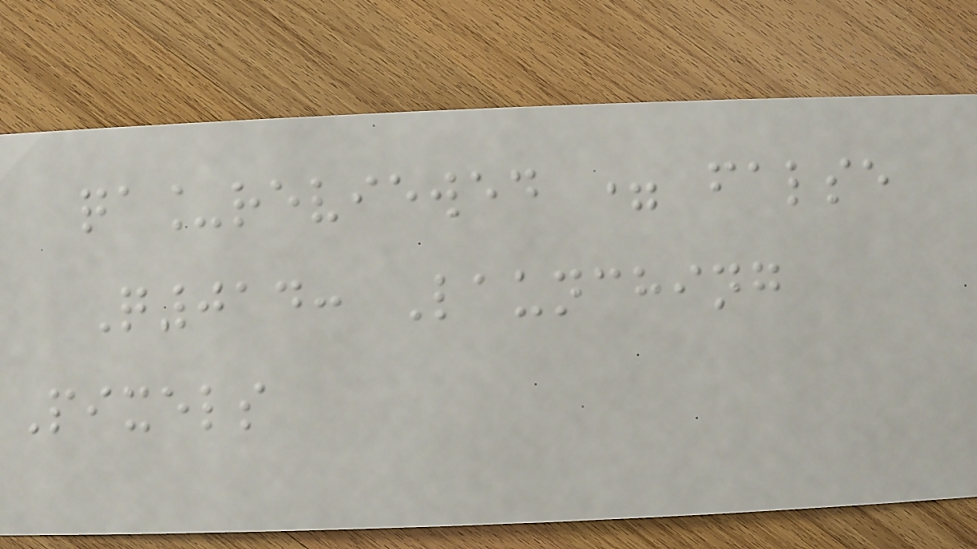qa_reviewed = false
Q014: Launching
Pixels
